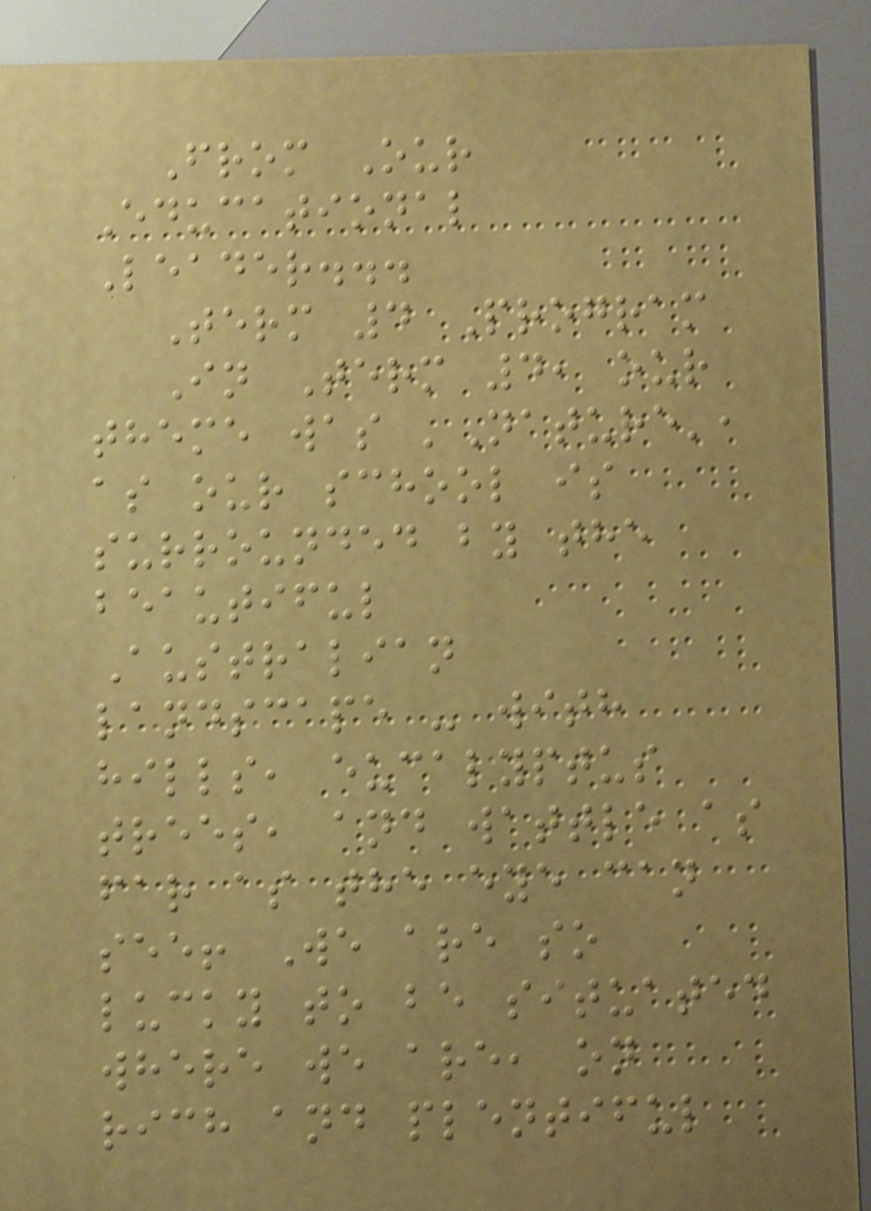From Our
Educational
Leader...
Term 4 Program
In Term 4, our
theme was 'Nature',
as our school is
surrounded by the
beautiful
Australian
landscape - with
hills, eucalyptus
trees, and wattle as
far as the eye can
see! We are so
lucky to be situated
where we are, on
rich and plentiful
